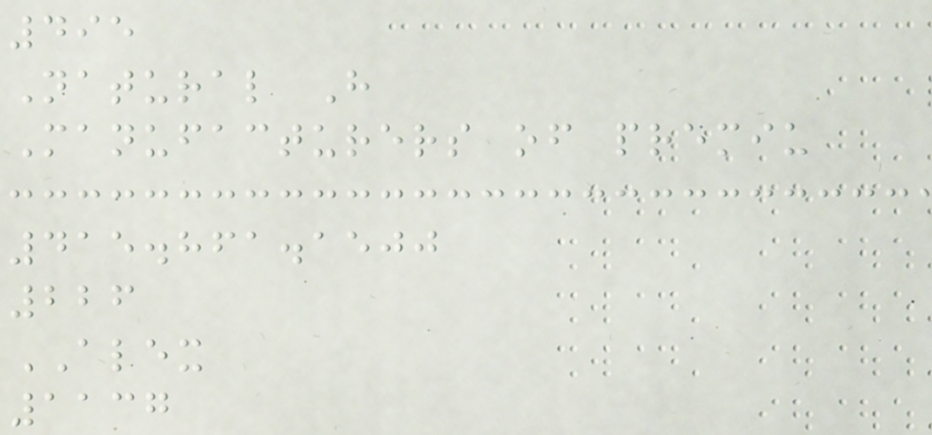495
Natural H
Manufacturers of premiu
415.861.1500
226
ALEX
1137
